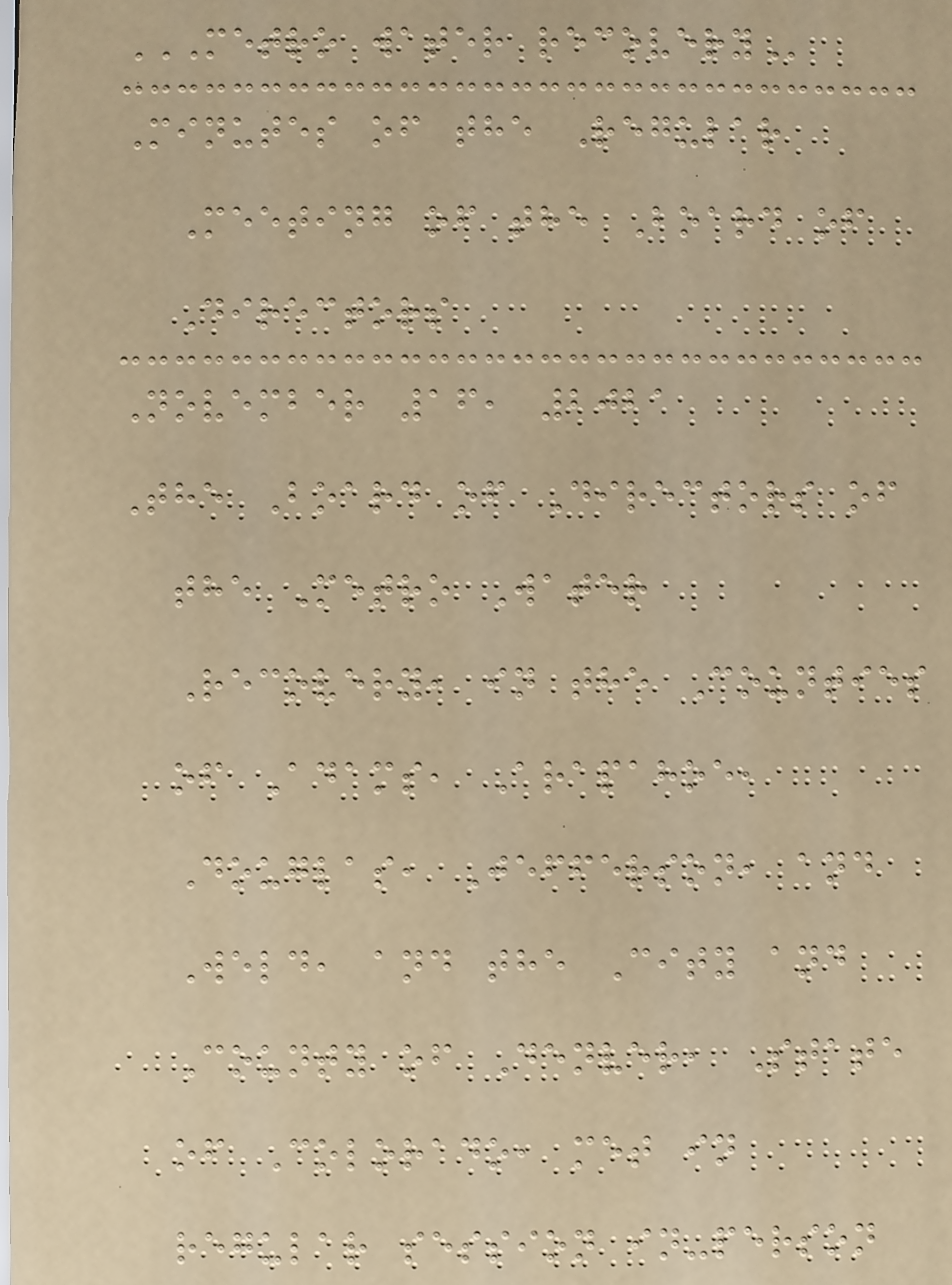METRO WATER RECOVERY
Minutes of the Regular
Meeting of the Board of
Directors
November 16, 2021
The Board of Directors of
the Metro Water
Recovery, in the Counties
of Adams, Arapahoe,
Douglas, Jefferson, and
Weld, and the City and
County of Denver, State
of Colorado, met in
regular session in-person
